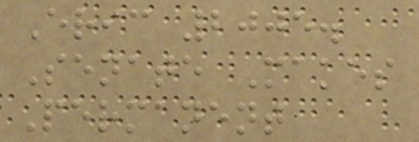Eric 2005.
Senate Makes
Permanent
